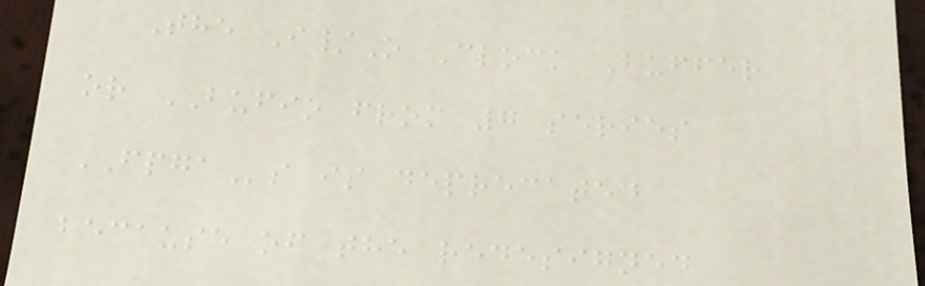The I/O Clock Buffer
or BUFIO from 7 series
FPGAs is deprecated
because of the redesigned
